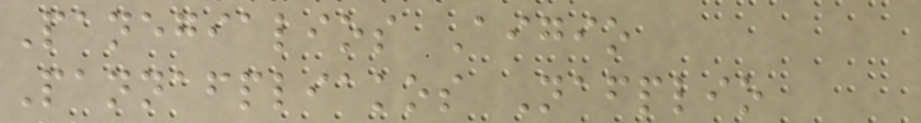Panegialios Aigio
Pannafpliakos Nafplio
